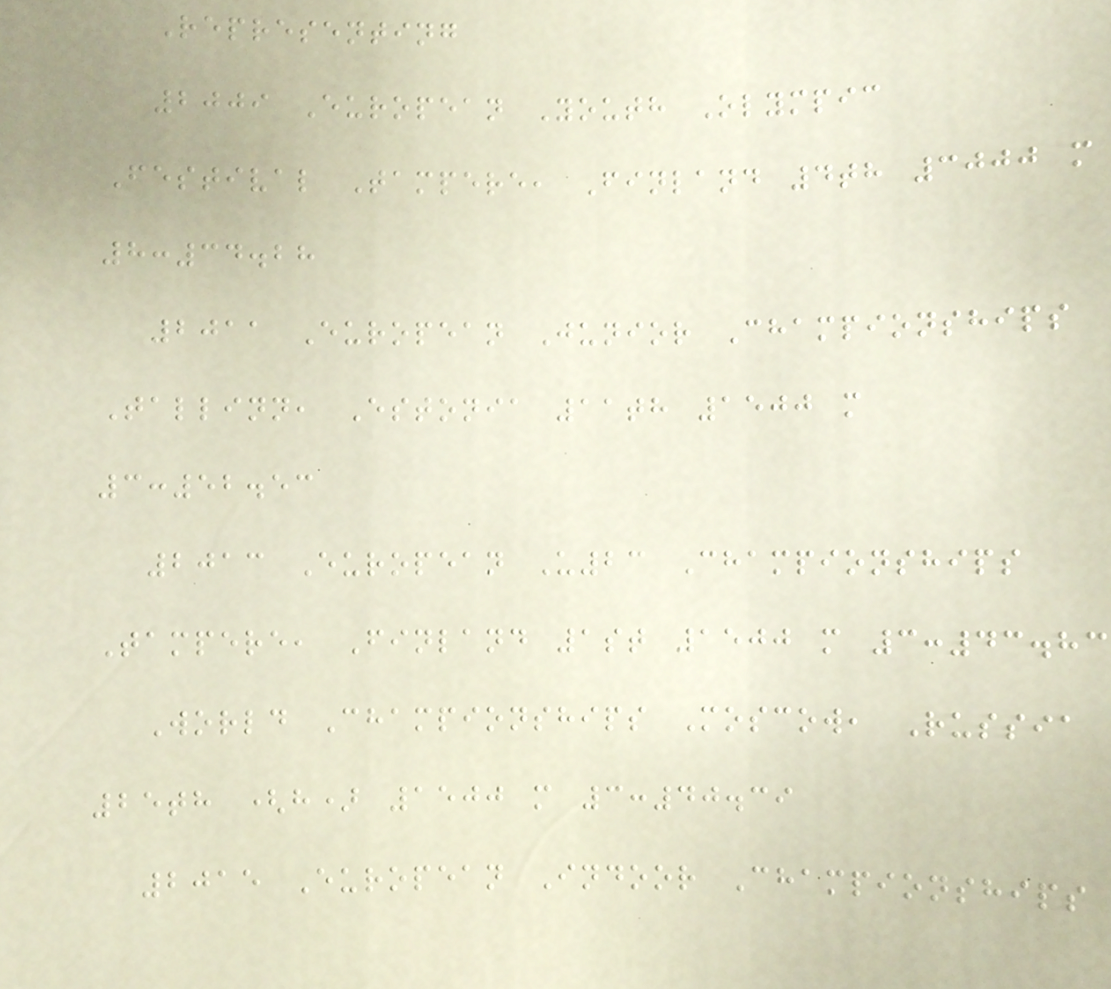Representing
2009 European Youth Olympic
Festival Tampere, Finland 4th 3000 m
8:34.28
2011 European Junior Championships
Tallinn, Estonia 11th 1500 m
3:52.53
2013 European U23 Championships
Tampere, Finland 1st 1500 m 3:43.83
World Championships Moscow, Russia
25th (h) 1500 m 3:40.39
2015 European Indoor Championships
